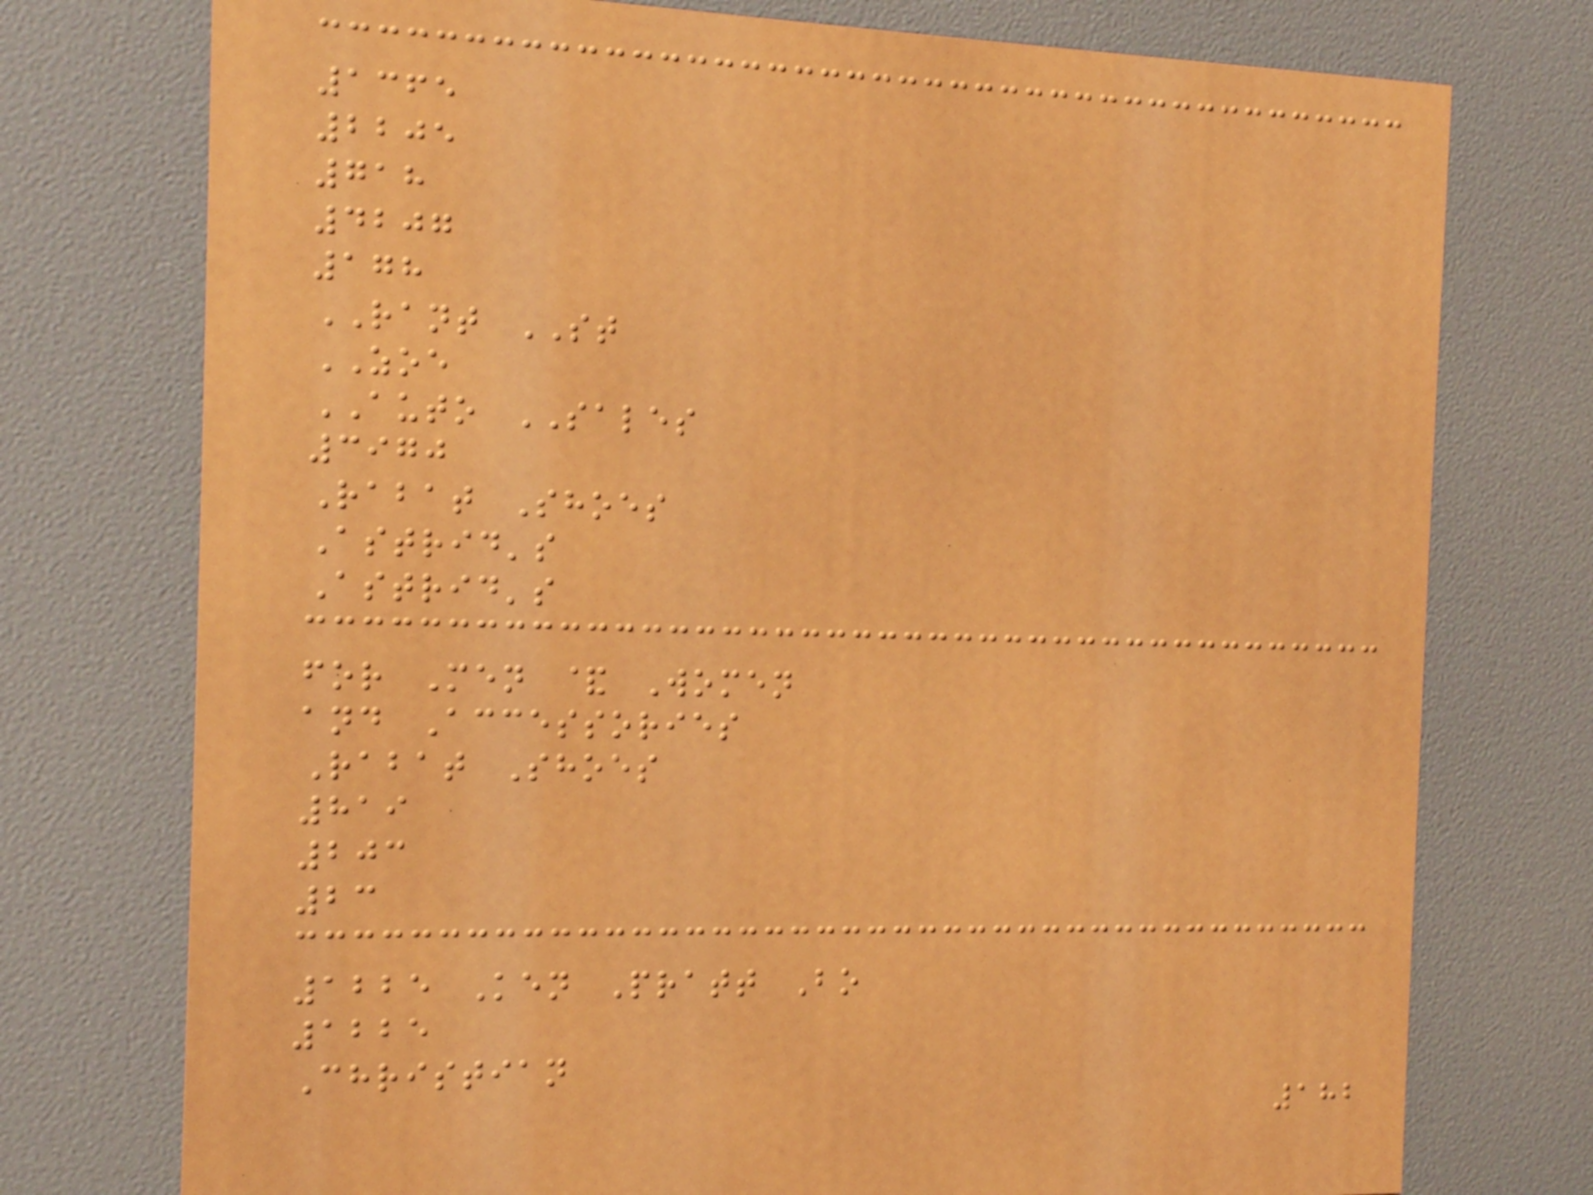1365
2205
718
4207
178
RANT ST
ZOE
AUTO SALES
3970
Rabat Shoes
Astrid's
Astrid's
for Men & Women
and Accessories
Rabat Shoes
819
203
23
1225 Ken Pratt Bo
1225
Christian
182
